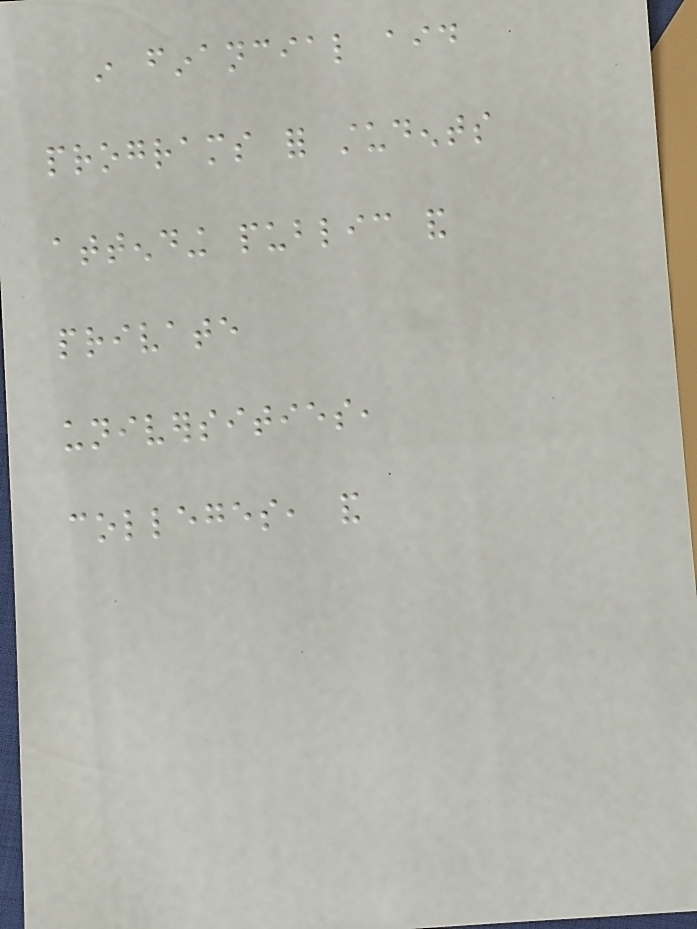in financial aid
programs for students
attending public and
private
universities,
colleges, and
